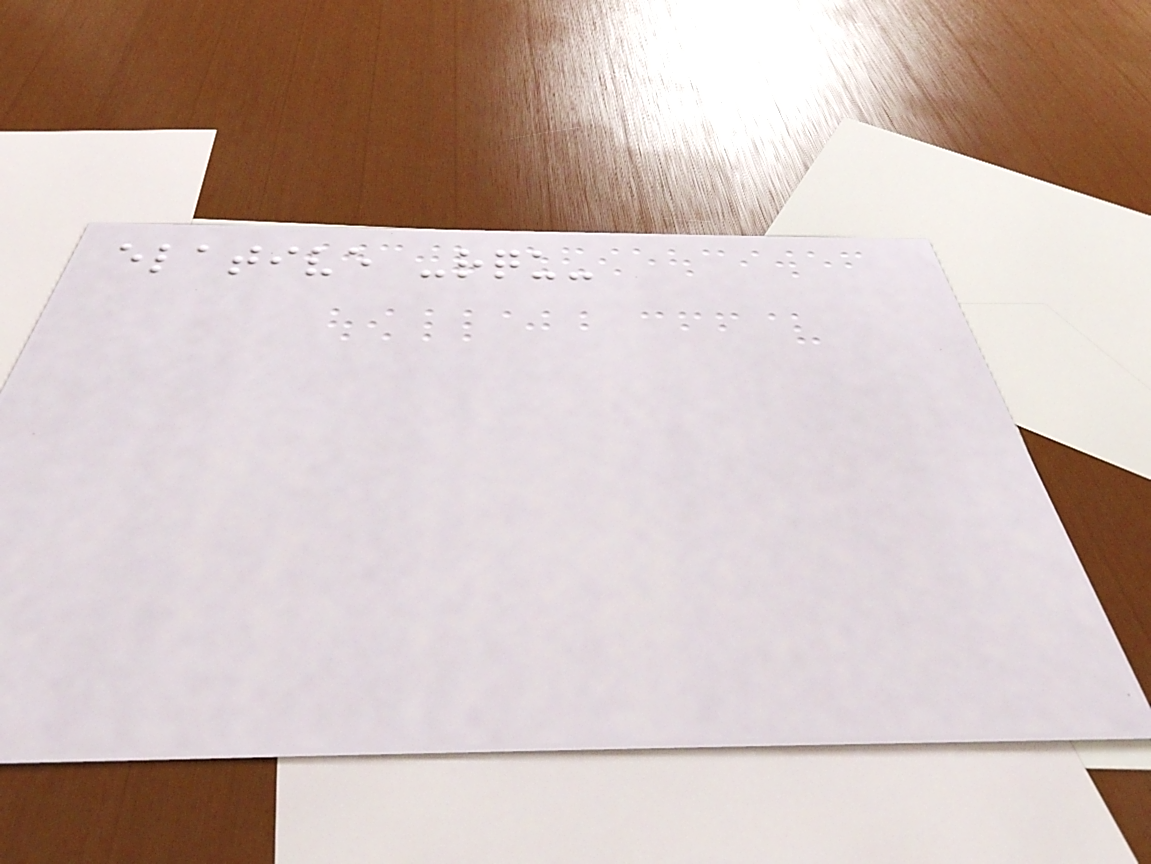elative -rqu-
